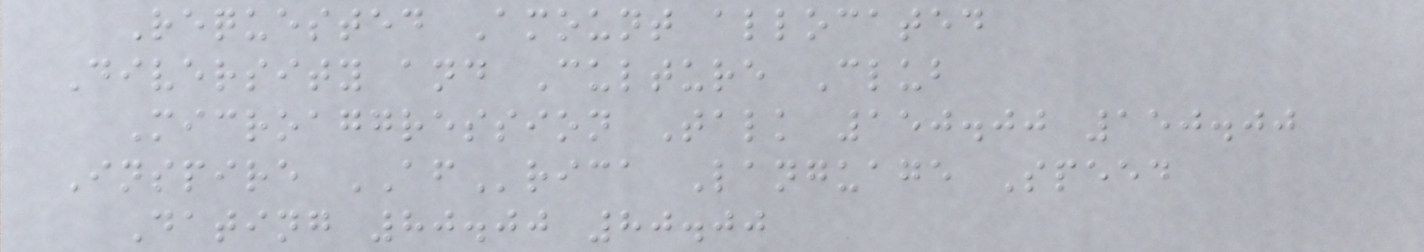Requested Amount allocated
Diversity and Culture Club
Microaggression Talk 150.00 150.00
Inspire AFrica Language Speed
Dating 80.00 80.00
